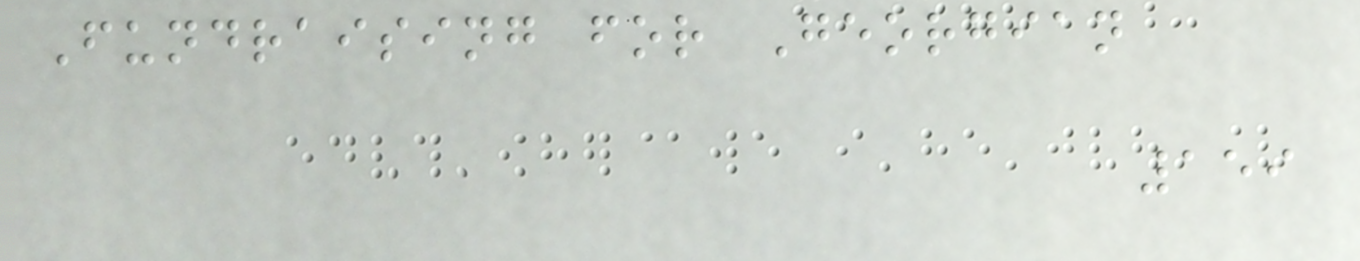Fundraising for Georgian
159
